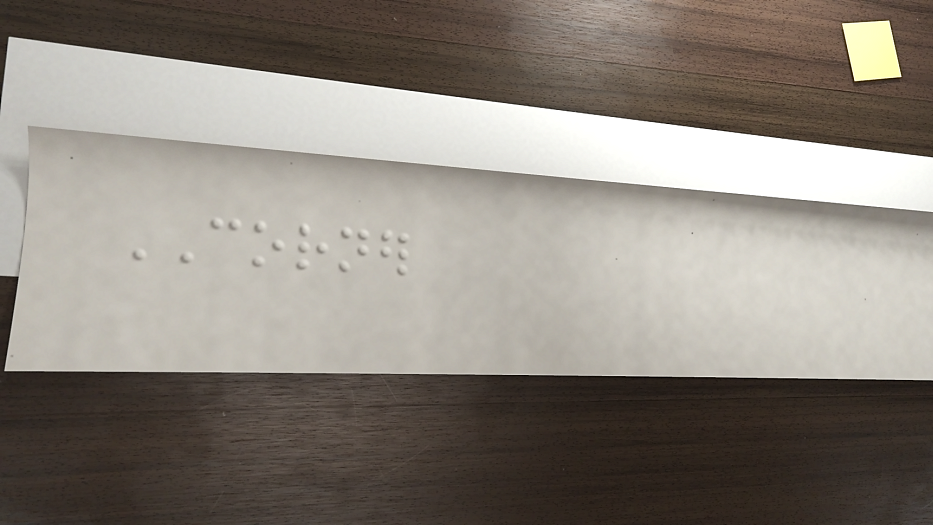CORNER
